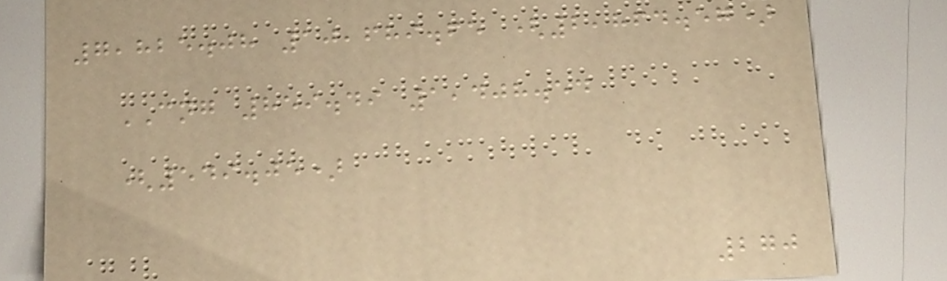7,825.08 10,689.65 (2,864.57)
CNG 859.49 1,408.54
(549.05)
270
